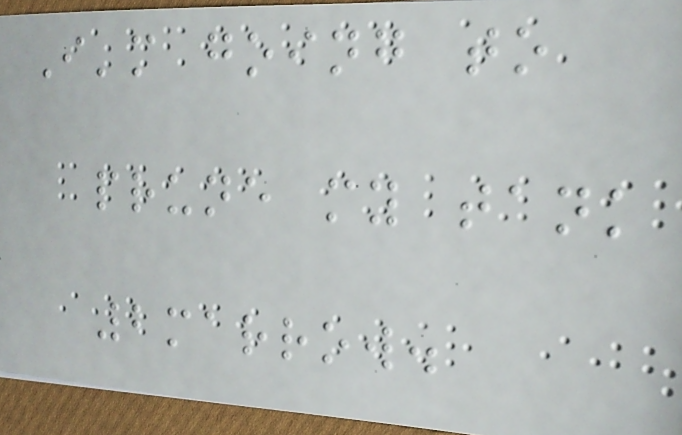I'm going to
prune my tank
2marrow.
